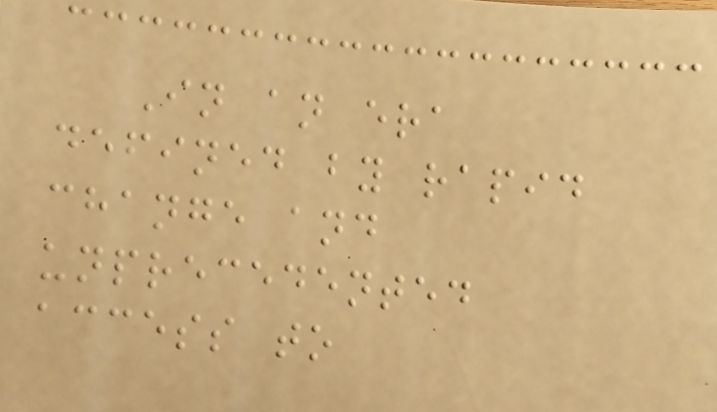In an era
defined by rapid
change and
unprecedented
access to
